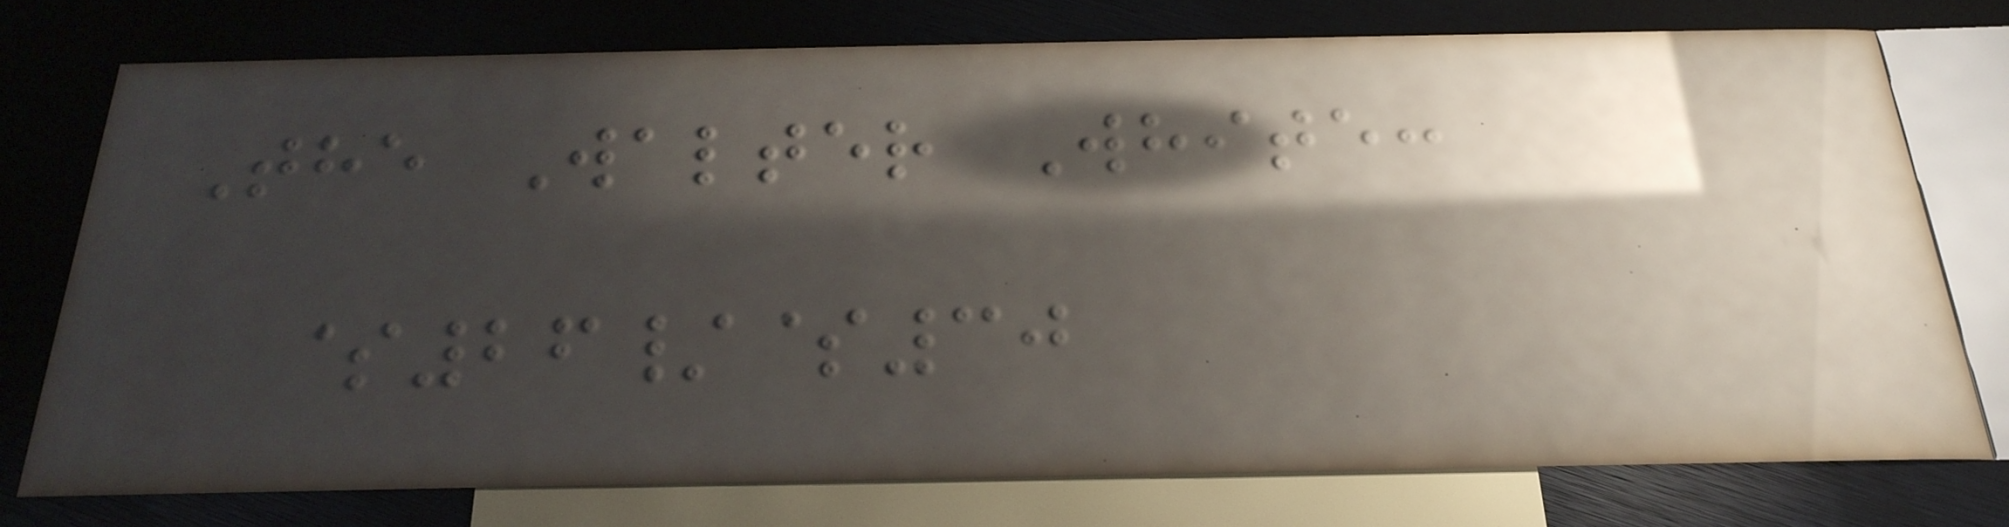The Walter White:
$26/$30
